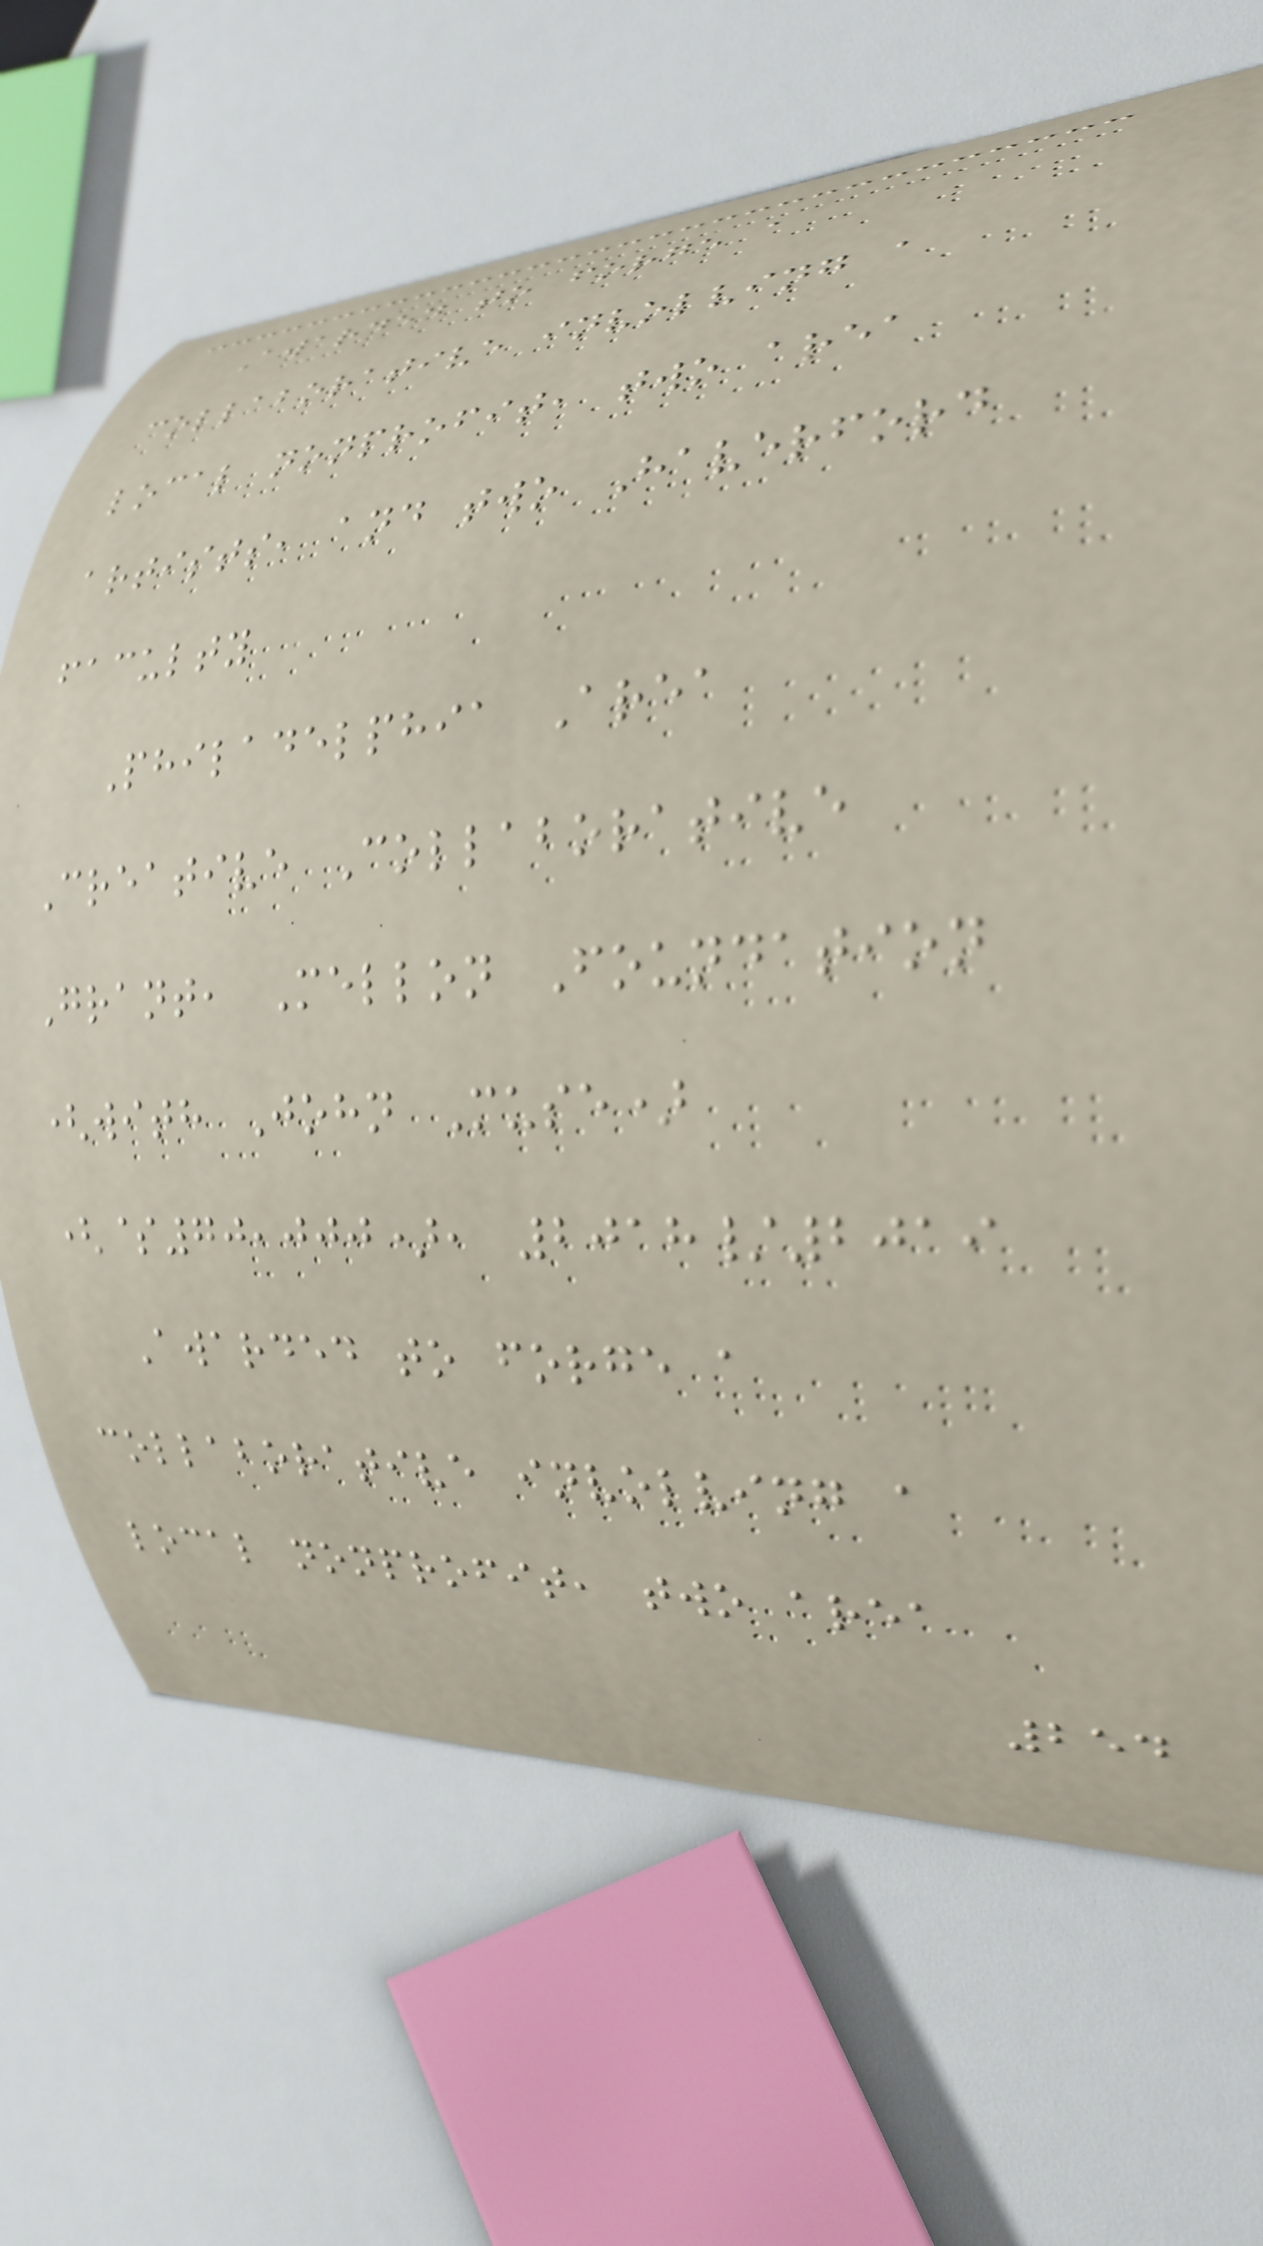Awarded to forge a
collaborative involving a
local nonprofit, two area
artists, and two Haverford
faculty
Philadelphia Area
Creative Collaborative
Grant, Mellon Foundation
(with John Muse)
($70,000), 2018/2019
Awarded to forge a
collaborative involving a
local nonprofit, two area
254
